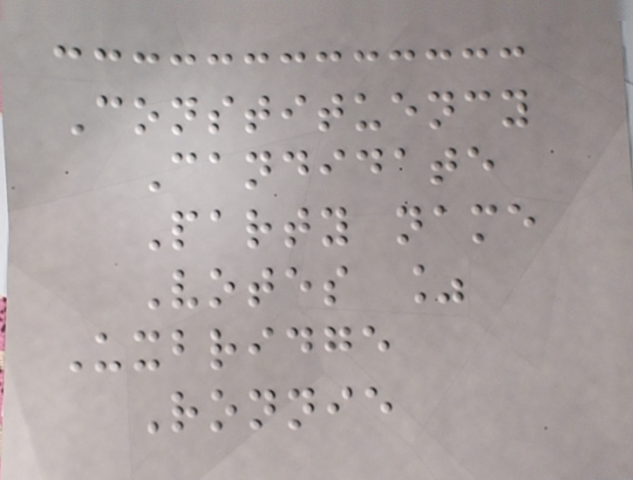Constituency
Candidate
Party name
Votes %
Uxbridge
Ronnie
